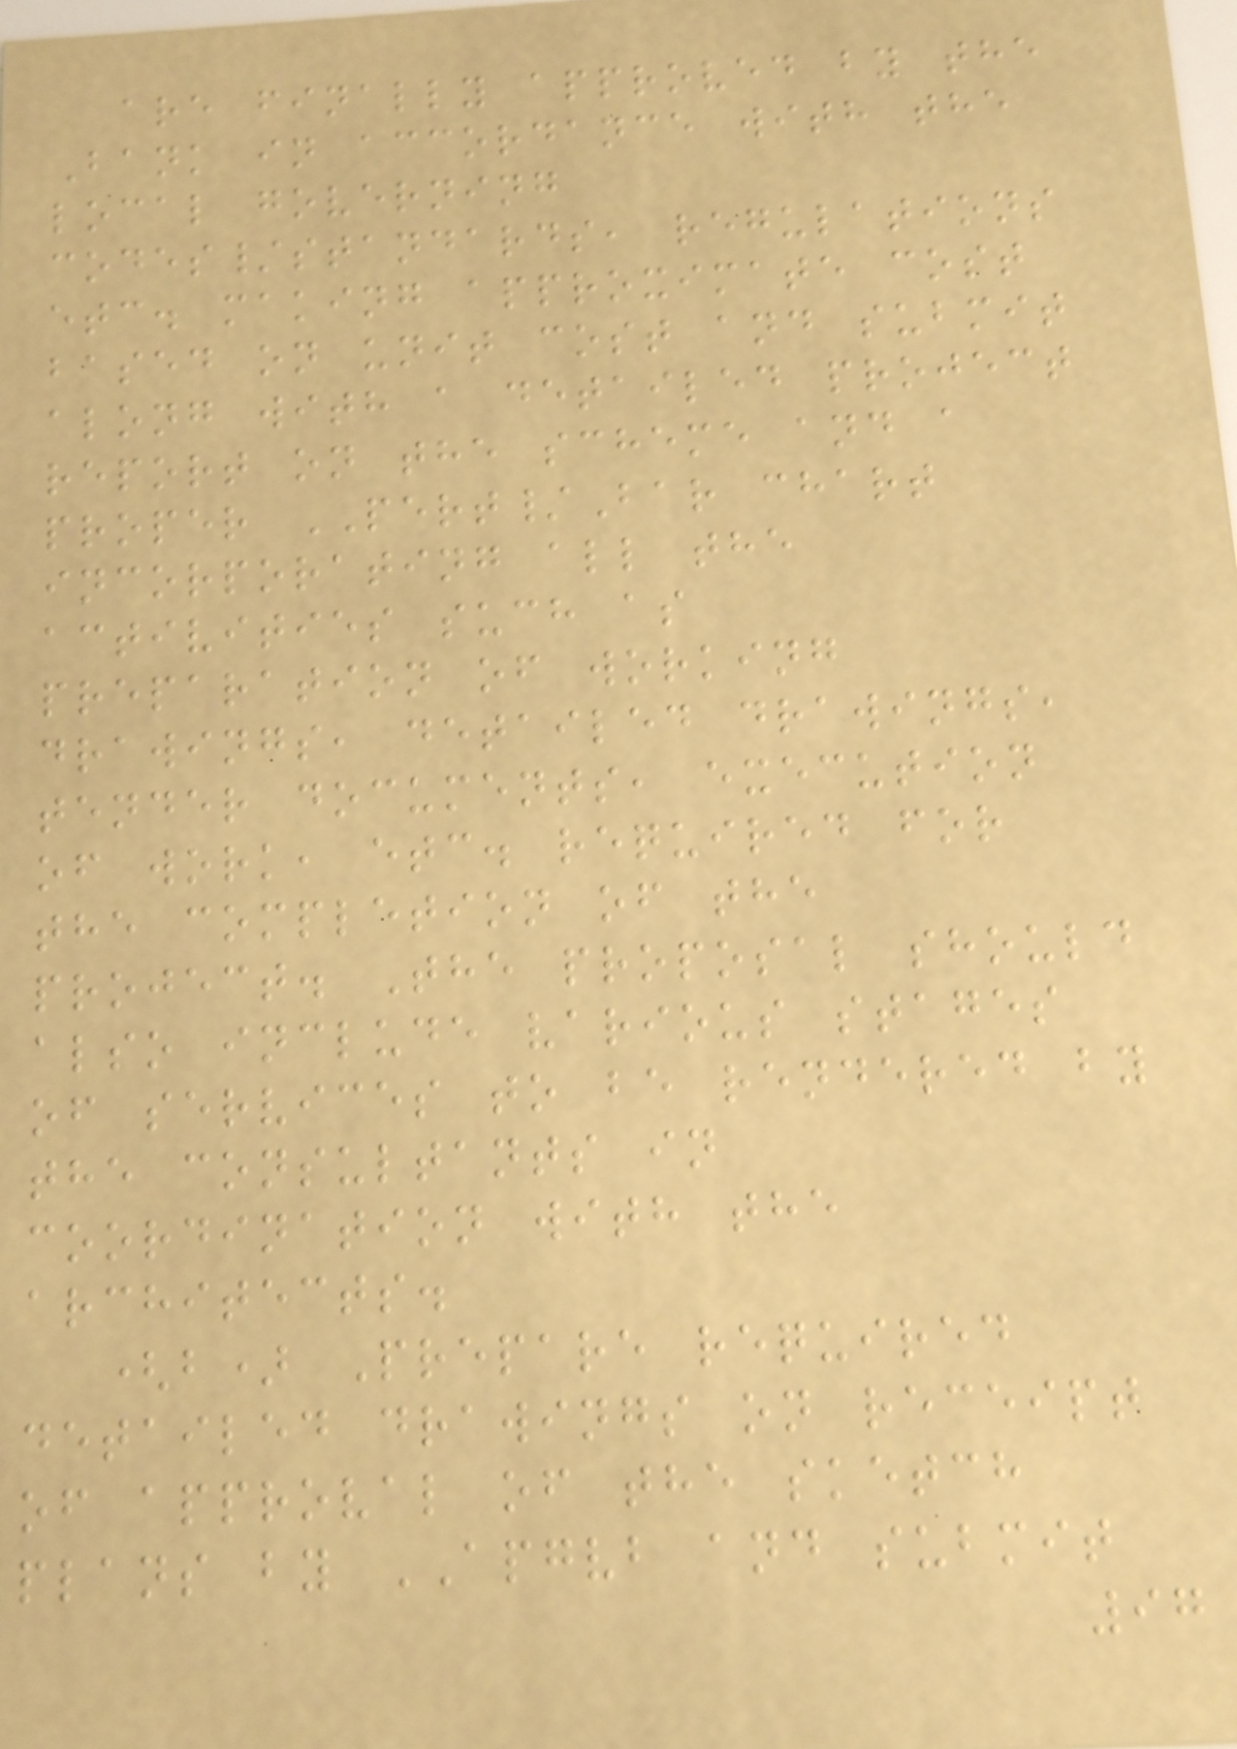are finally approved by the
Bank in accordance with the
local governing
codes/standards, regulations
etc. making approximate cost
based on unit cost and submit
along with a detailed project
report on the scheme and a
proper PERT/Bar chart
incorporating all the
activities such as
preparation of working
drawings, detailed drawings,
tender documents, execution
of work, etc. required for
the completion of the
project. The proposal should
also include various stages
of services to be rendered by
the consultants in
coordination with the
architects.
(b) Prepare required
detailed drawings on receipt
of approval of the sketch
plans by APGVB and submit
97
